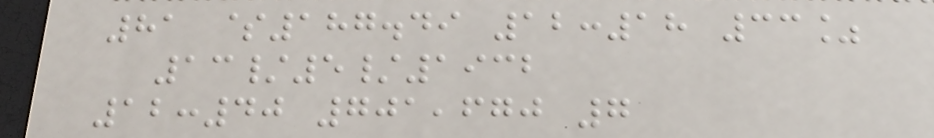81 $187.49 12:18 33%
13/5/1932
12:40 701,670 7
